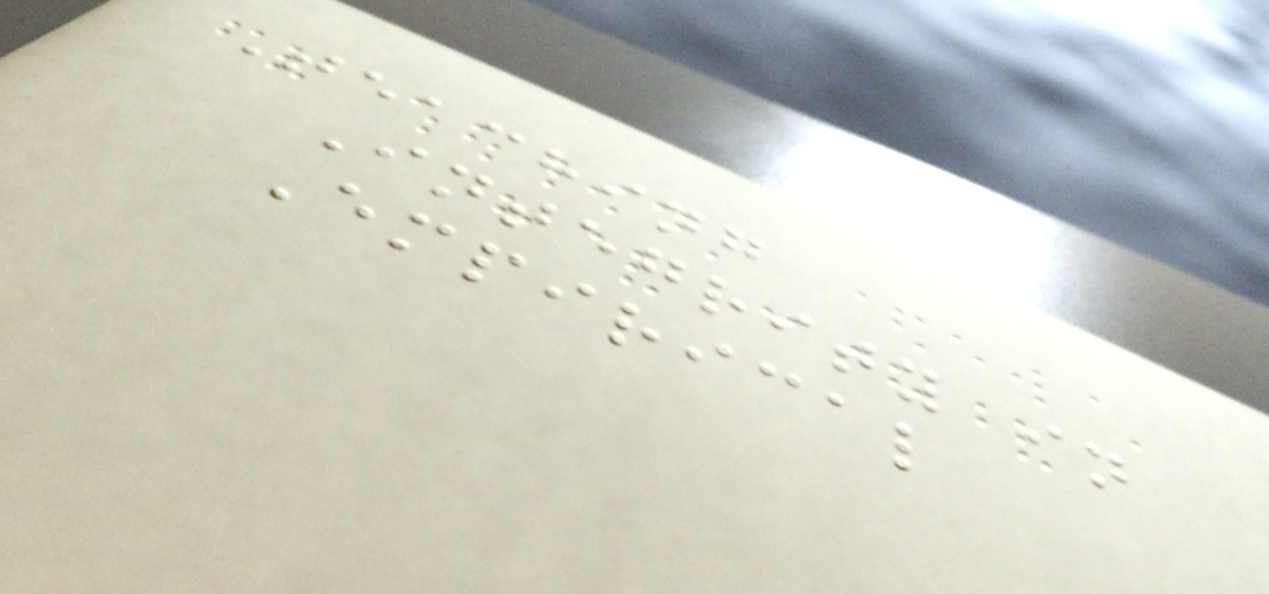Teaching
Integrity in
Empirical
